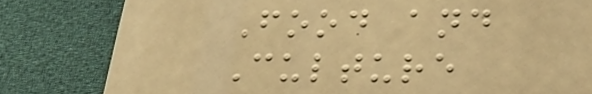Food and
Culture
